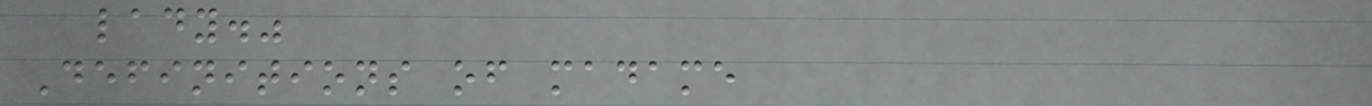lady."
Definitions of madame
